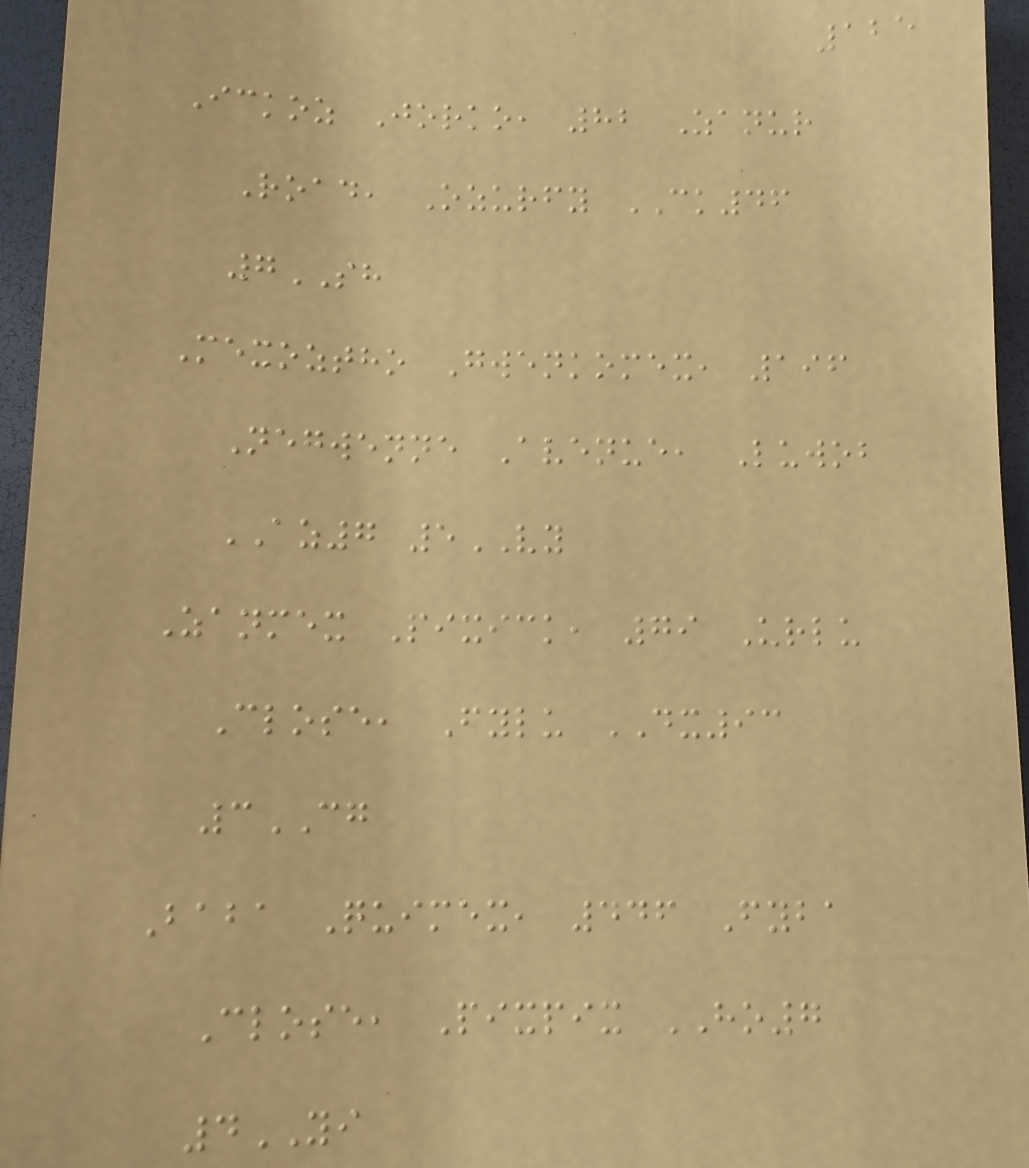125
Ickoz Jorko, 82 Zanur
Road, Ozurfy CK46
7SH
Mexoztho Gwenkomex, 196
Negwenne Avenue, Luwob
AZ7 5VY
Zanmex Pixick, 79 Urlu
Close, Fylu DX93
3CG
Baba Quimex, 446 Fyba
Close, Pixpix HO7
4YI
